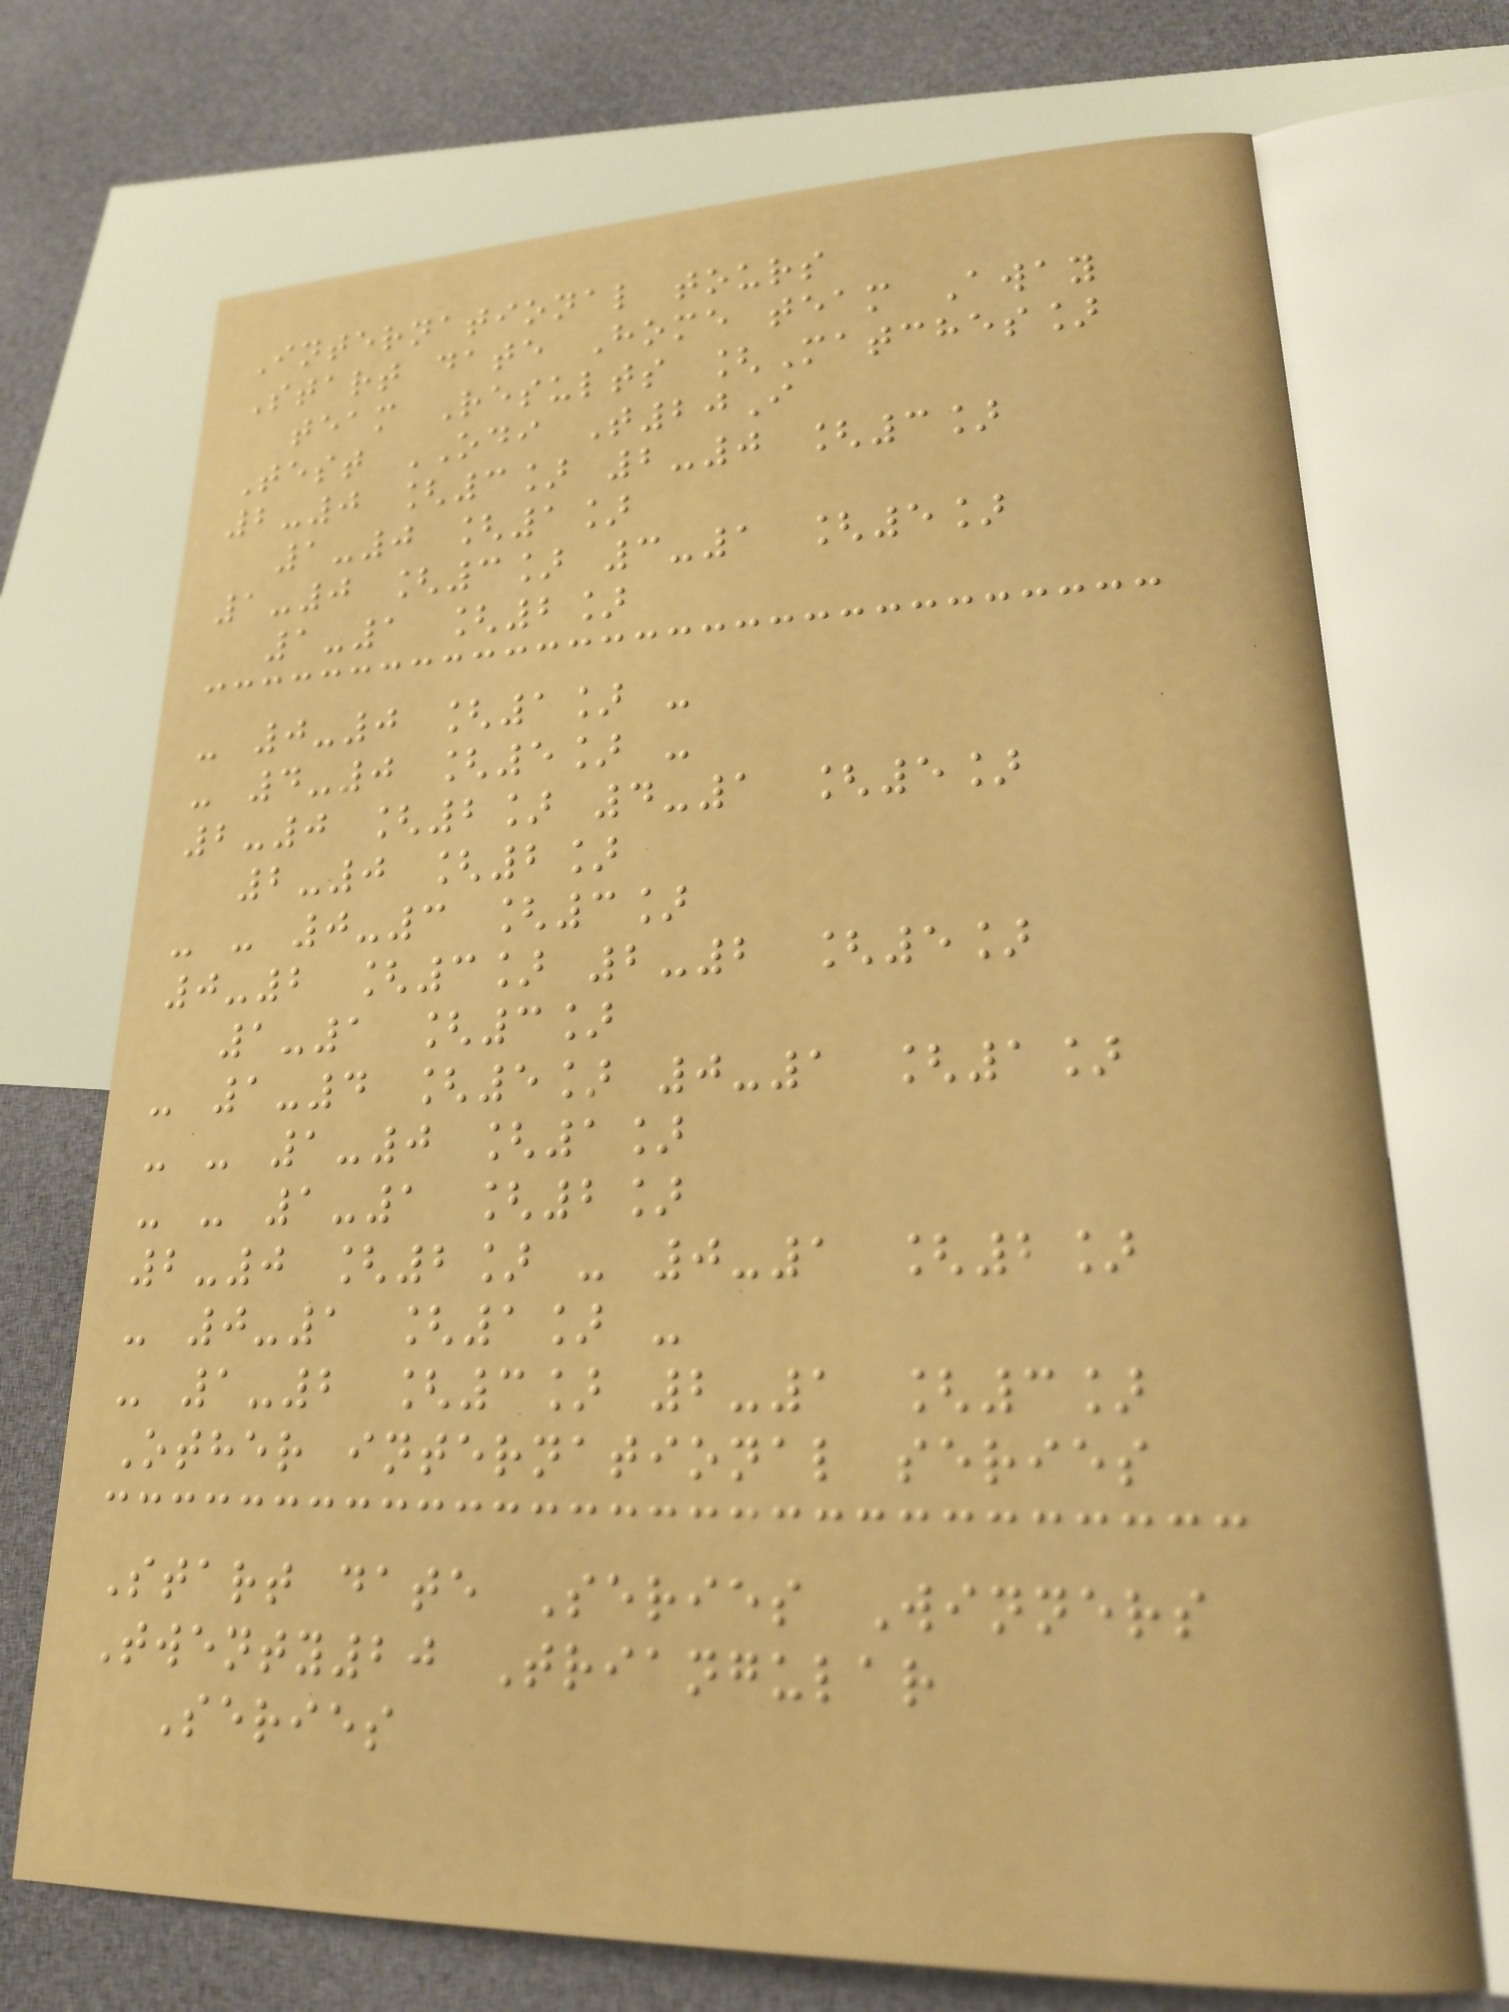International tours
Start date Home team Away
team Results [Matches]
Test ODI T20I
2-0 [3] 2-0 [3]
1-0 [1]
1-0 [3] 3-1 [5]
1-1 [2]
- 0-0 [1] -
- 4-0 [5] -
2-0 [2] 4-1 [5]
2-0 [2]
- - 0-3 [3]
0-2 [3] 2-2 [5]
1-1 [3]
- 1-4 [5] 0-1 [1]
- - 1-0 [1]
- - 1-1 [2]
2-0 [2] - 0-1 [2]
- 0-1 [1] -
- 1-2 [3] 2-1 [3]
Other international series
Start date Series Winners
Twenty20 Triangular
Series
